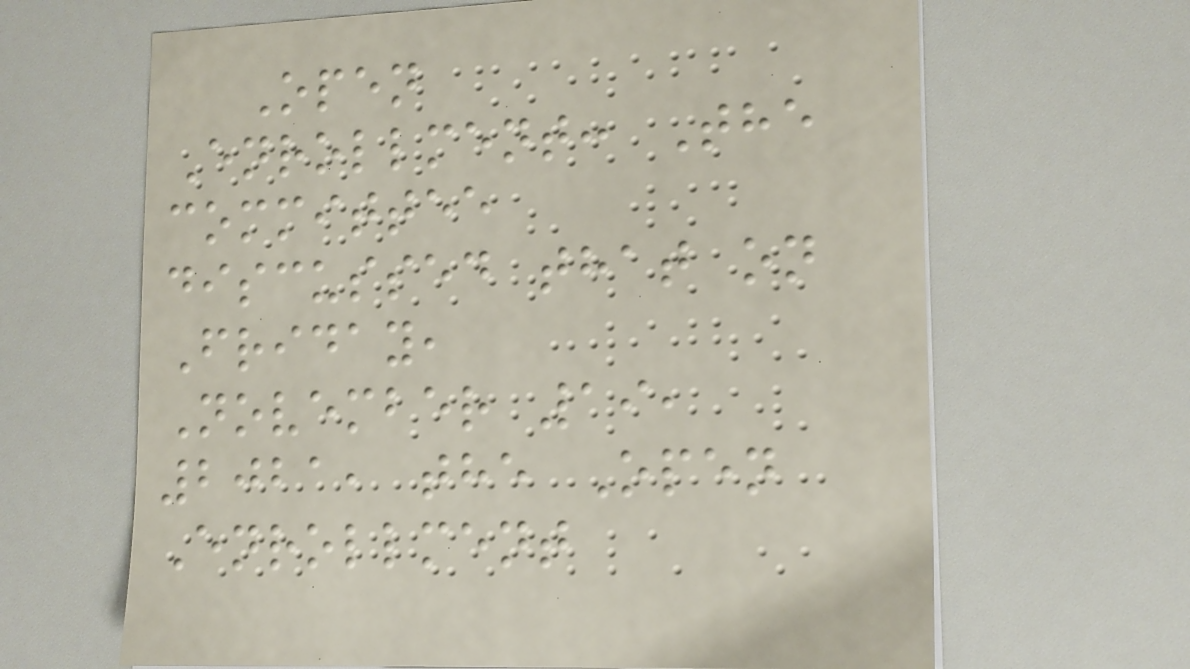Open
Enrollment: The
committee
discussed that on
Friday,
November 19,
2021, the Open
Enrollment
